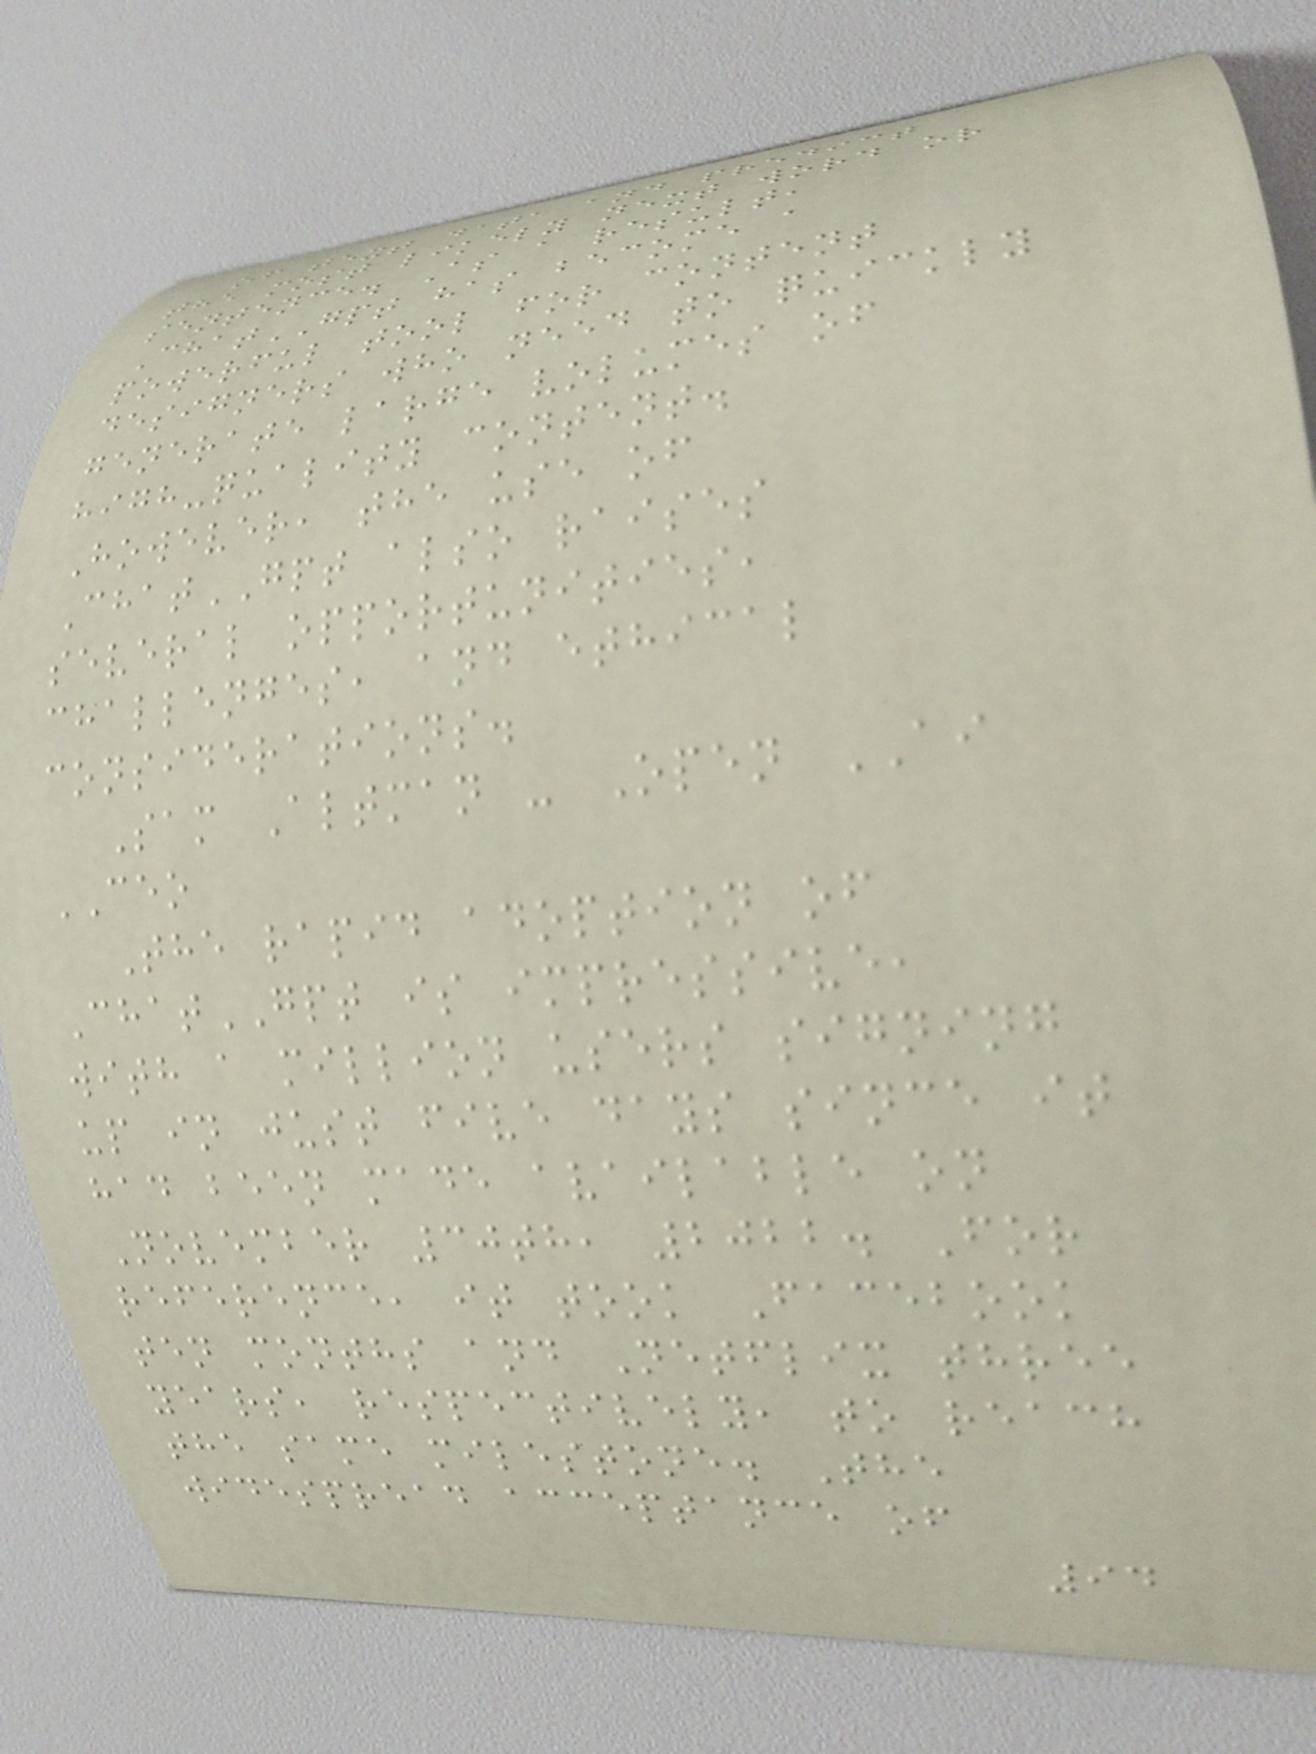of text data and predict
the most likely next word or
sentence. As a result,
ChatGPT has become a
powerful tool for content
designers who need to quickly
generate large volumes of
high-quality content.
However, the use of
ChatGPT also raises
several opportunities,
challenges, and ethical
considerations.
Sam Altman - Open AI
CEO
The rapid adoption of
ChatGPT is impressive,
with a million users signing
up in just five days since it
had been made available on
November 30th, 2022. For
reference, it took Facebook
ten months and Netflix three
years, respectively, to reach
the same milestone. The
widespread acceptance of
94
